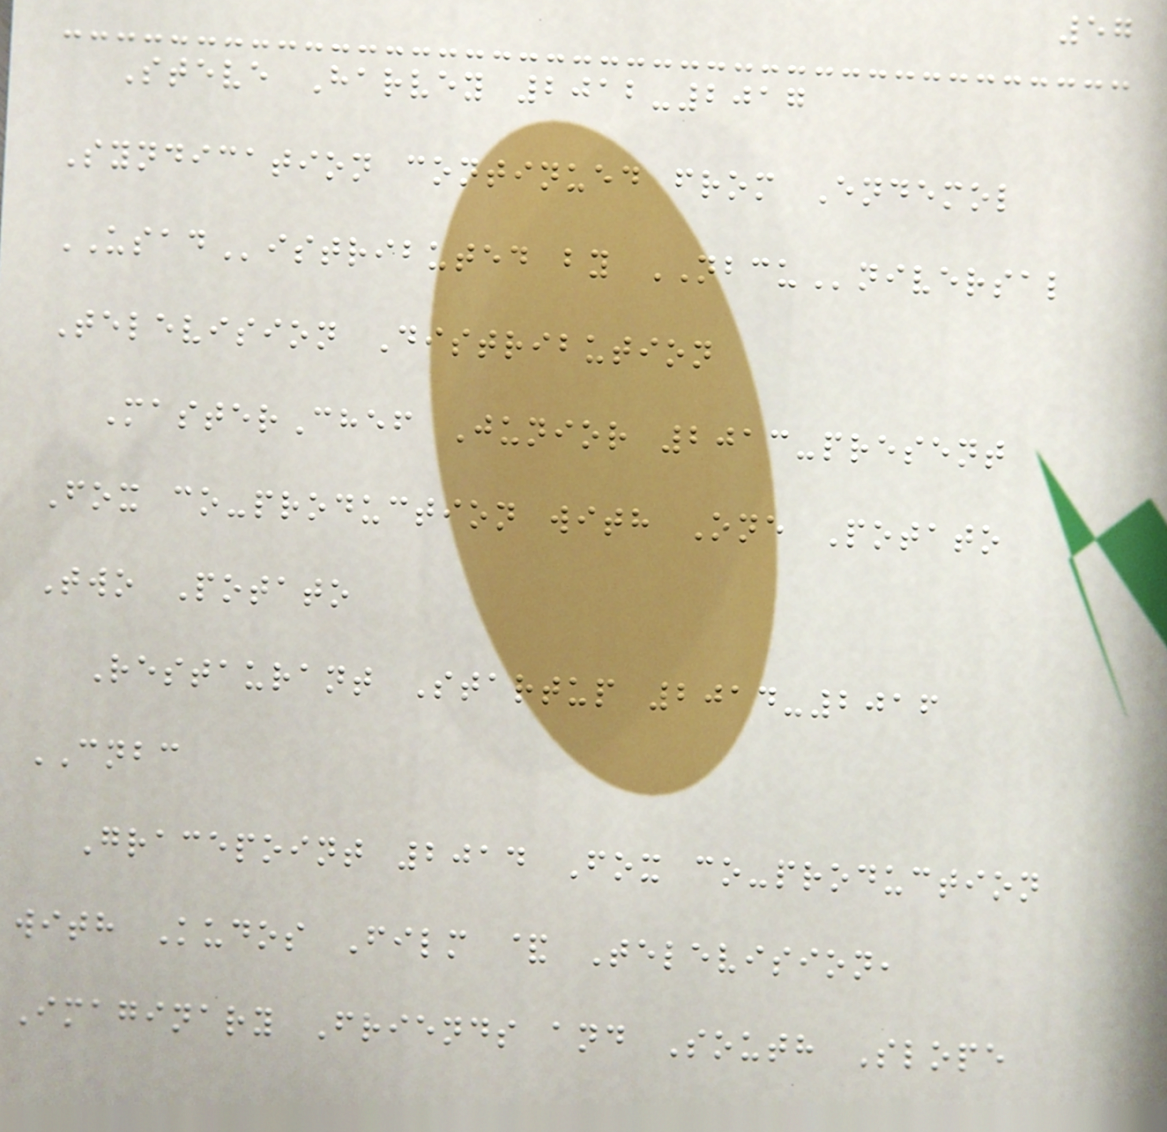57
Steve Harvey 2012-2017
Syndication continued from Endemol
USADistributed by NBCUniversal
Television Distribution
MasterChef Junior 2013-present
Fox co-production with One Potato
Two Potato
Restaurant Startup 2014-2016
CNBC
Gracepoint 2014 Fox co-production
with Kudos Film & Television,
Imaginary Friends and South Slope
